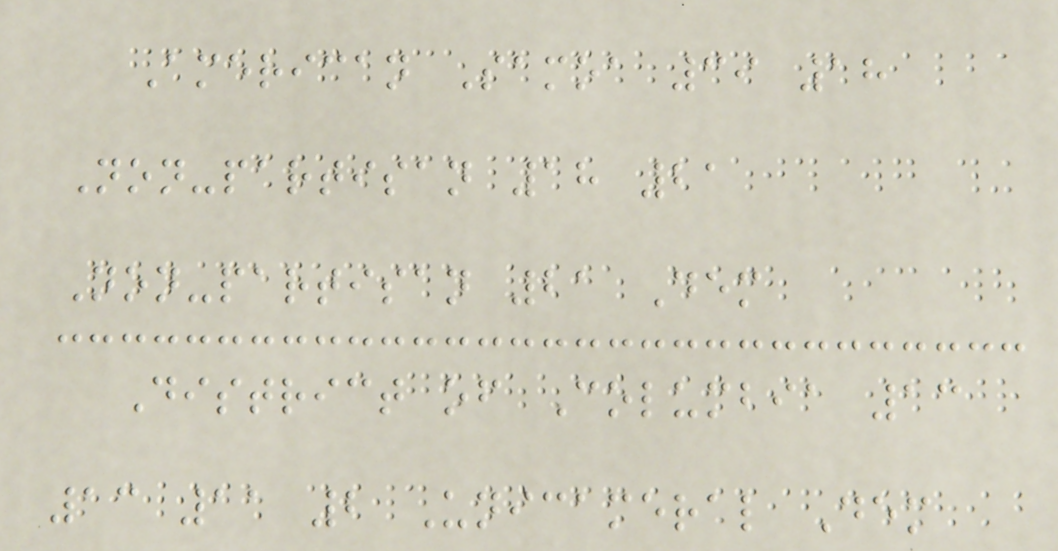American Samoa 39 18
Non-partisan 18 21
Non-partisan 21 Dem
District of Columbia 13
13 11 2 Unicameral Dem
